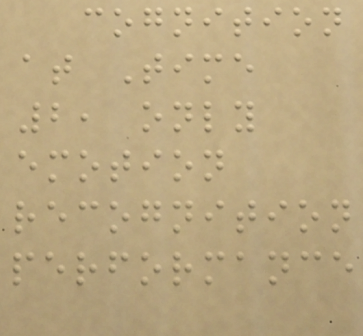cognition
at Time
2, only
emotion
recognition
performance
